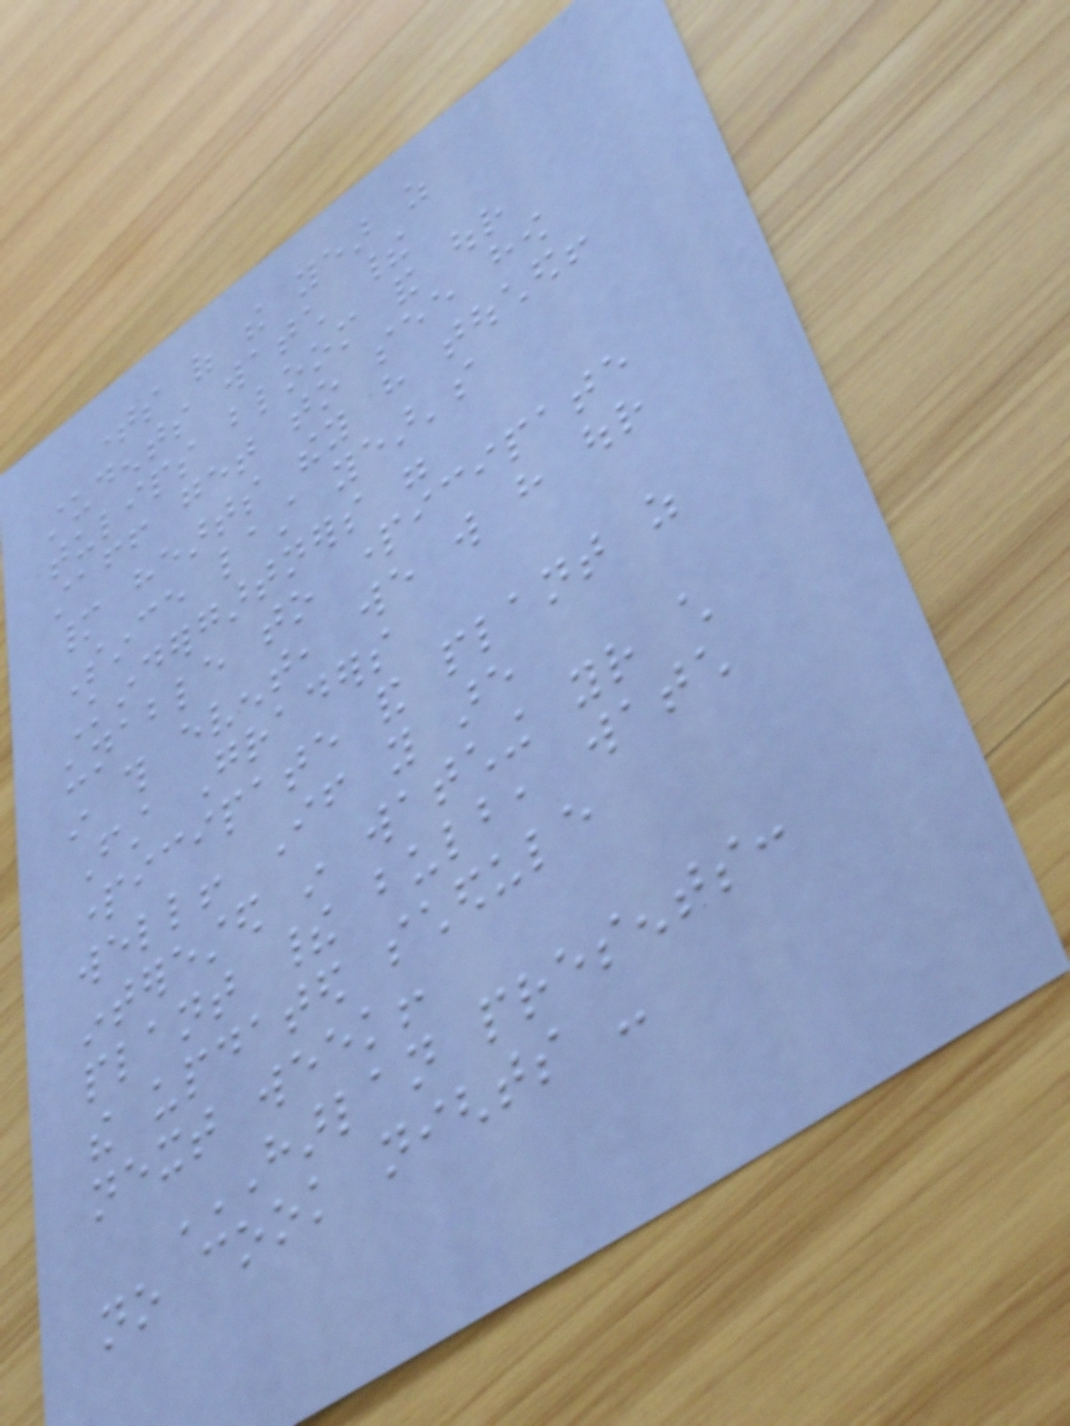times of the year as
students watch their
tulips bloom and our
staff get to see how
many hearts they have touched!
Since last year's
Kindergartners were
unable to participate
in this event, we will have our
First Graders
participate and plant as
well! If you are
interested in watching your child
plant their bulb, watch
the updated schedule
next week!
HARLAN PRESENTS:
NO COOK NIGHTS -
